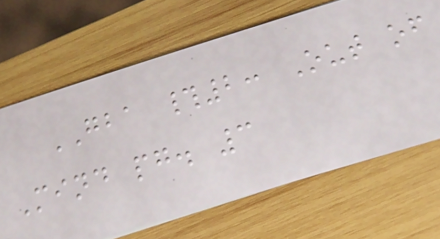GBA #2: Out of
Mind pg. 3
